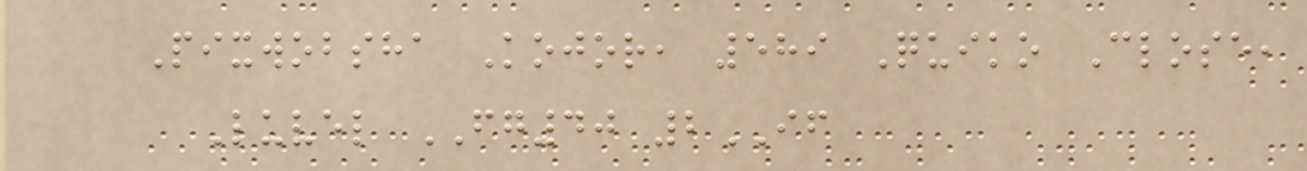Pixwobsha Kojor, 589 Quiko Close,
Luvel FG40 2IF
